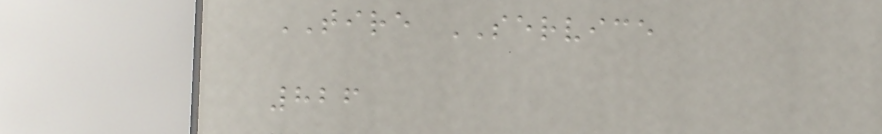TIRE SERVICE
826
